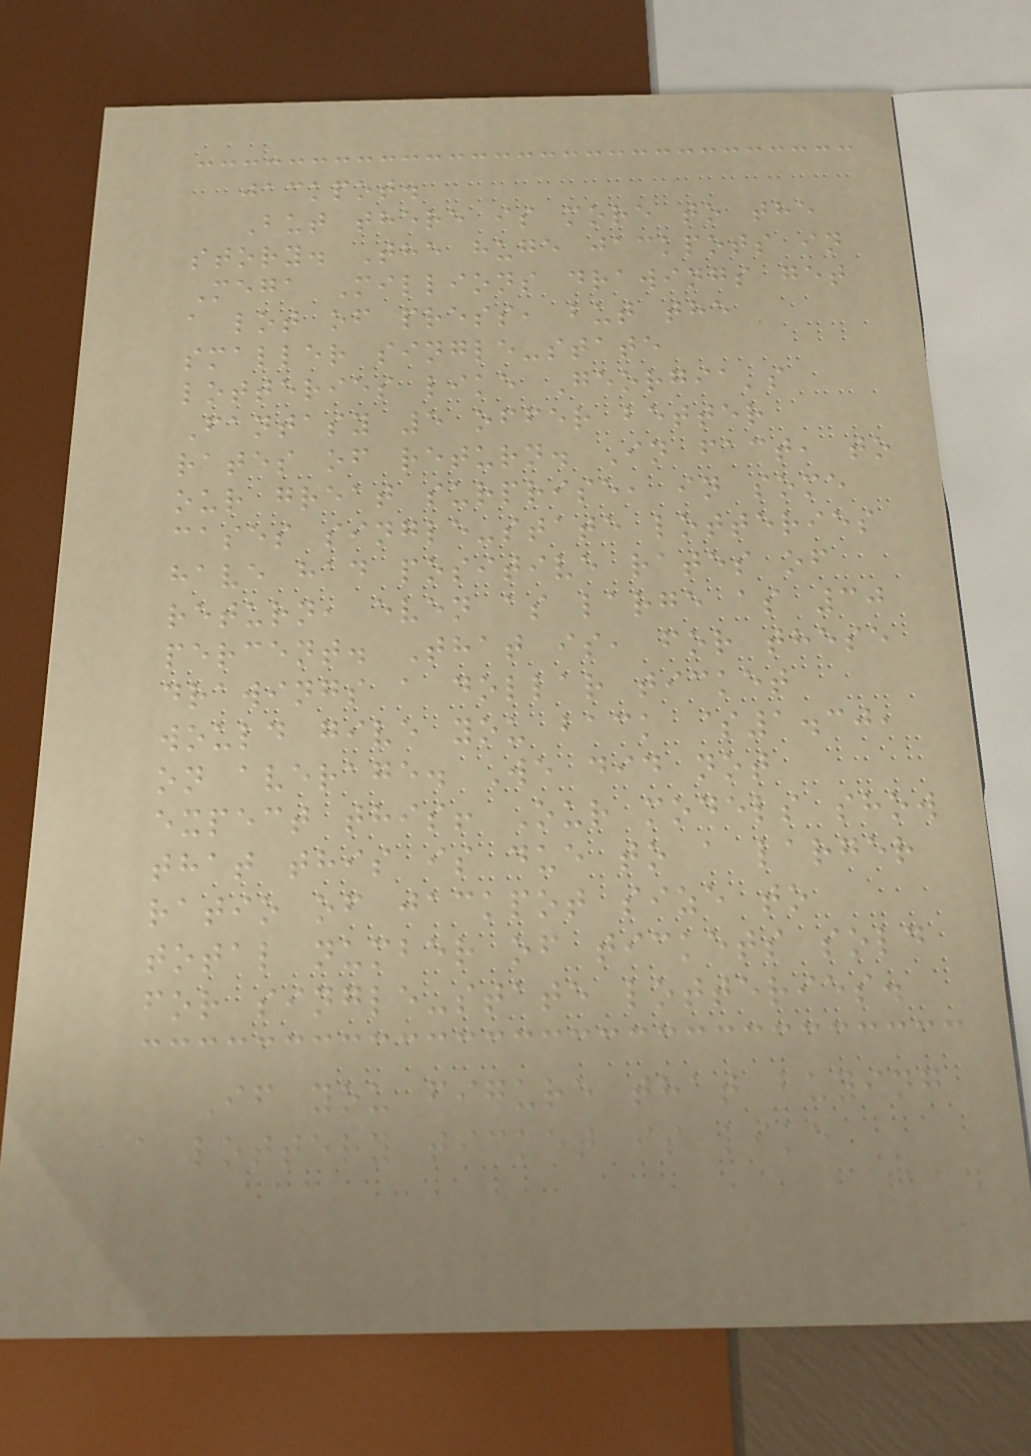jackpot.
But there is more to the
story. The huge jackpots in
Mega Millions drawings get
a lot of press, but the
smaller single-state
lotteries like Georgia's
Fantasy 5 offer better
rates of return. In fact, to
our great surprise, in some
cases single-state lotteries
have had positive rates of
return, even as large as 30
percent. That is, for these
drawings a dollar ticket
would give you back $1.30,
on average. We did not
expect this! Our models show
that this is due to a larger
ratio of jackpot size to
total number of tickets sold
for single-state lotteries.
If you figure that buying
a lottery ticket is like
114
